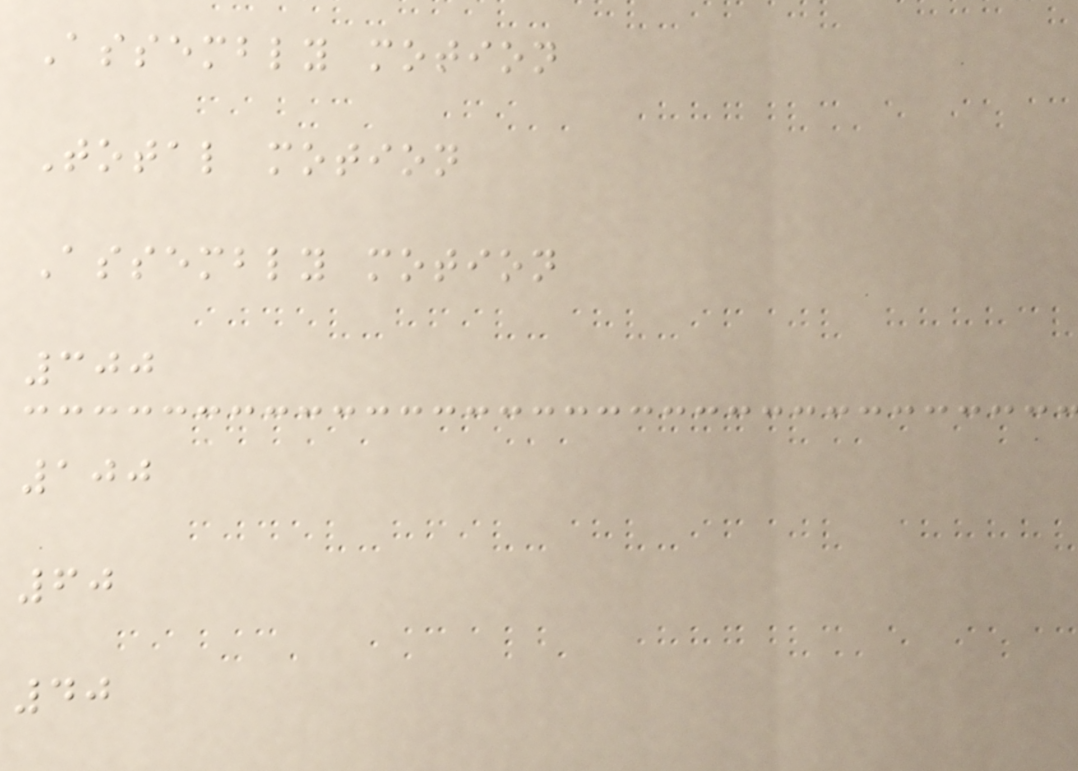Assembly motion
Total motion
Assembly motion
300
100
60
40
